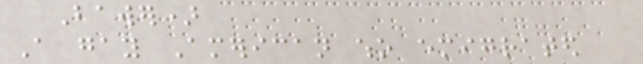Bawer)
A gay American who emigrated
